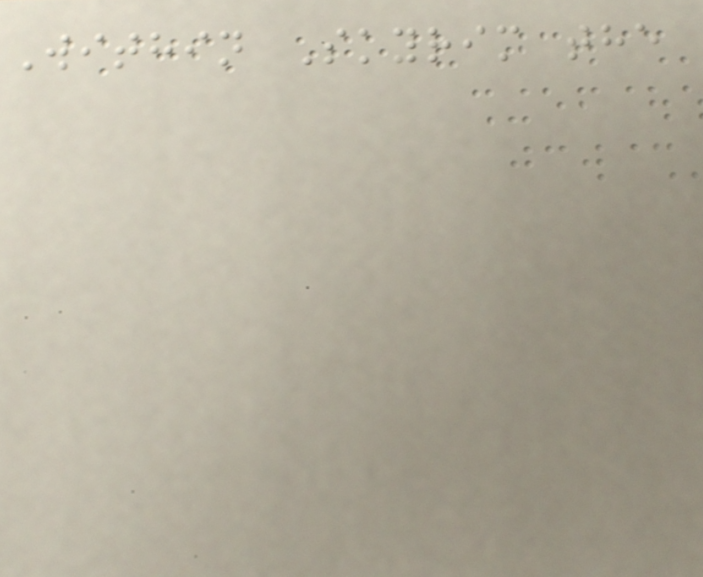Within Skyrim the
